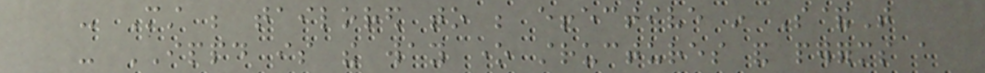- Must be tailored to be effective in S&T
- IPPD is the way one structures and performs a
